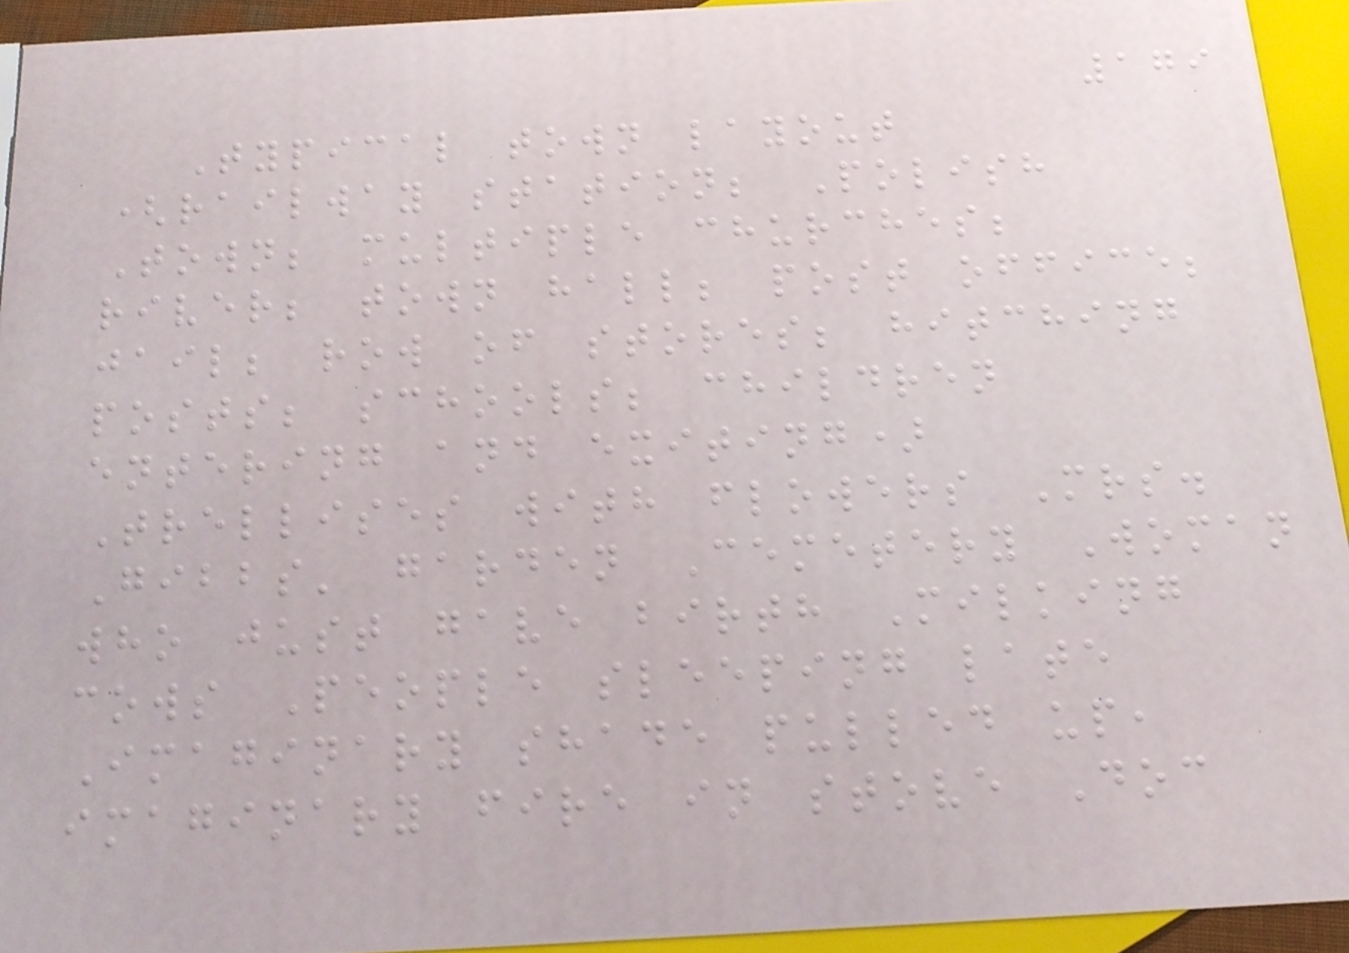179
Typical town layout
(railway station; Polish
Town; multiple churches;
river; town hall; post office;
jail; row of stores; hitching
posts; schools; children
entering and exiting)
Trellises with flowers Mrs.
Gibbs' garden Cemetery Woman
who just gave birth Milking
cows People sleeping late
Imaginary shade pulled up,
imaginary fire in stove Doc
